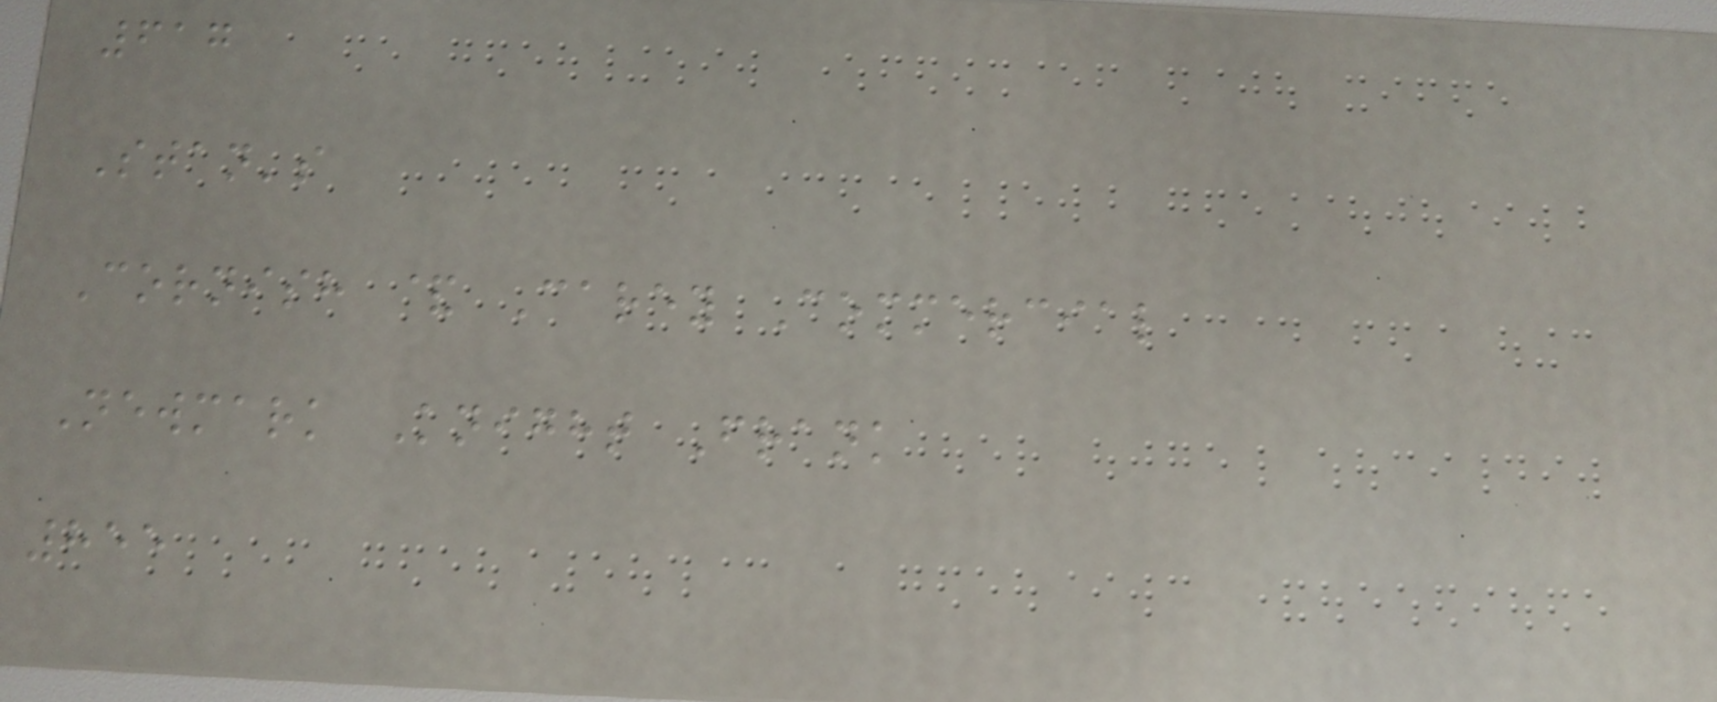617
Stan's
Cornish & Carey Commercial
Newmark Knight Frank
855
